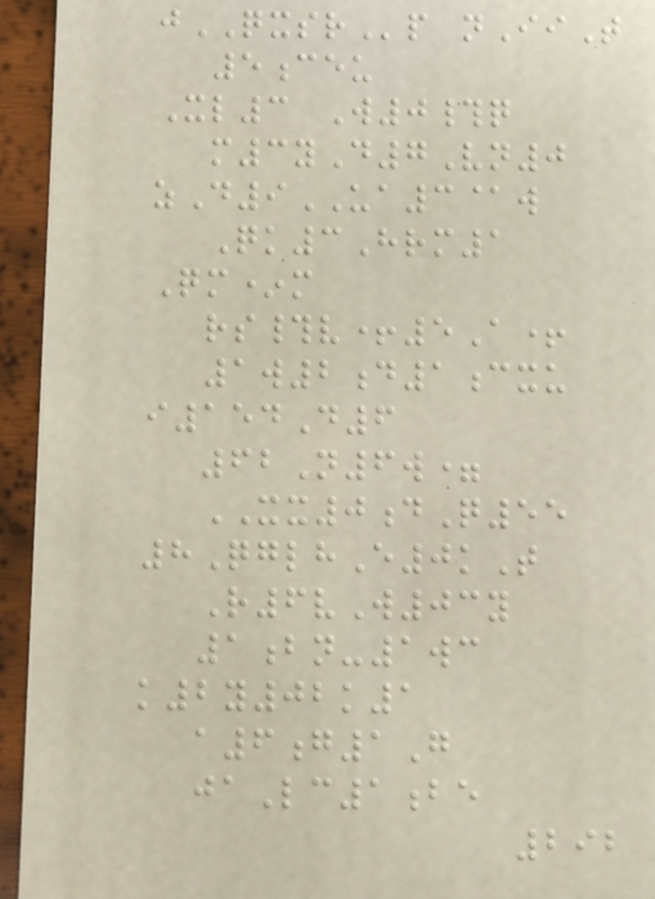jQXSRp nIiT
5ceu
Xl3 W0#q
m3yD7Vn0
zD9UA3@w
Qk3Hrm1
Qm*m
rs#v+5A+
1w2d1cxu
i154D6
62N6w=
XX0dQ55
8QglhE0kT
R6vW03y
1bn-1wc
k2y02k1
a6g1G
jaLc1be
292
